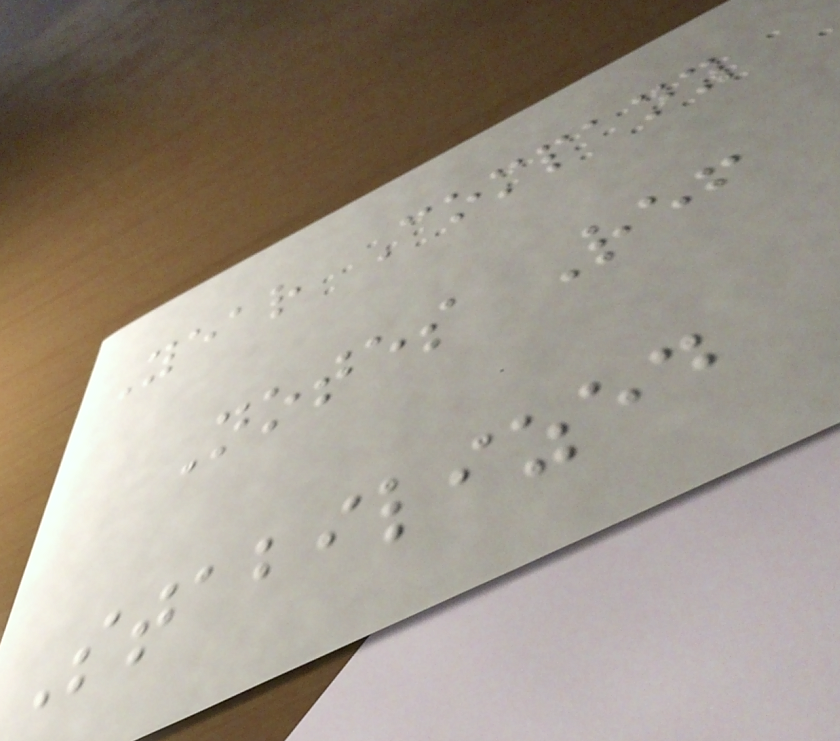Year Company
Notes Ref
Stabilized
